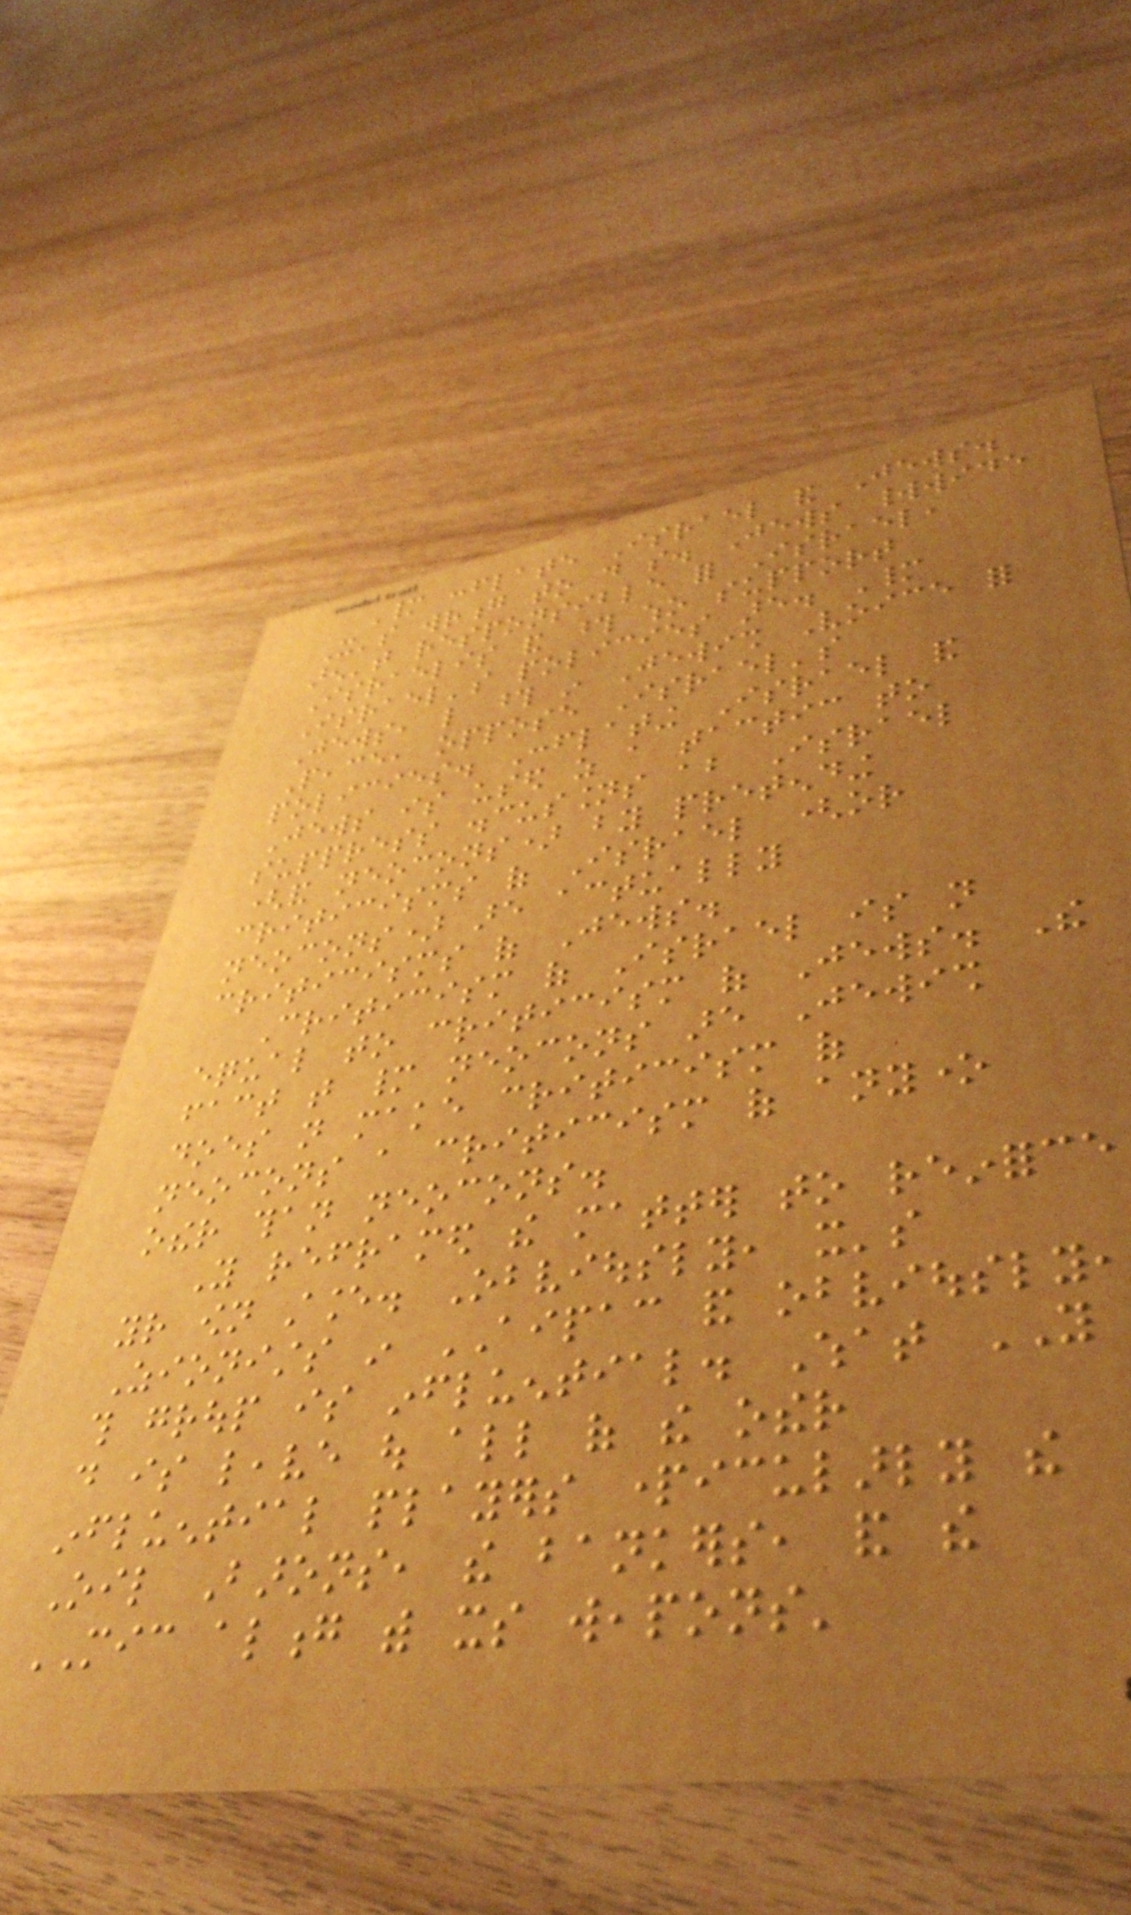Many conflate Israel and Jews.
It's wrong to do so. Jews worldwide
aren't responsible for Israel,
Israelis and those who support
Israel's policies are. Many
Jews, like those in Jewish Voice for
Peace, oppose Israel's
policies. Conflating Israel and
Jews is used as a tactic to
suppress discussions about Israel
(and neocons) by pretending
criticisms of Israel (or
neocons) are actually
criticisms of Jews.
Criticism of Israel is not
equal to criticism of Jews. The
fact that many neocons are Jewish
does not make criticism of
neocons a criticism of anyone
other than neocons.
You reframed the matter to reinforce
your own stance. Obviously, it's
Zionists in AIPAC and obviously,
this group is influential. What YOU
do is leave out all of the other
influential players particularly the
Oil Barons, the bankers, and the
MIC along with its weapons'
